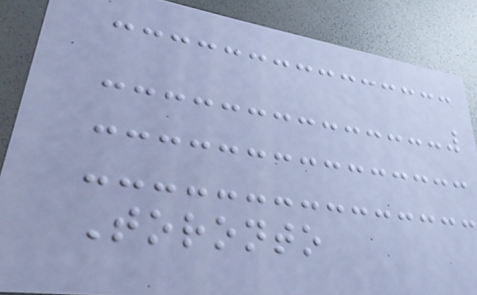Toronto
